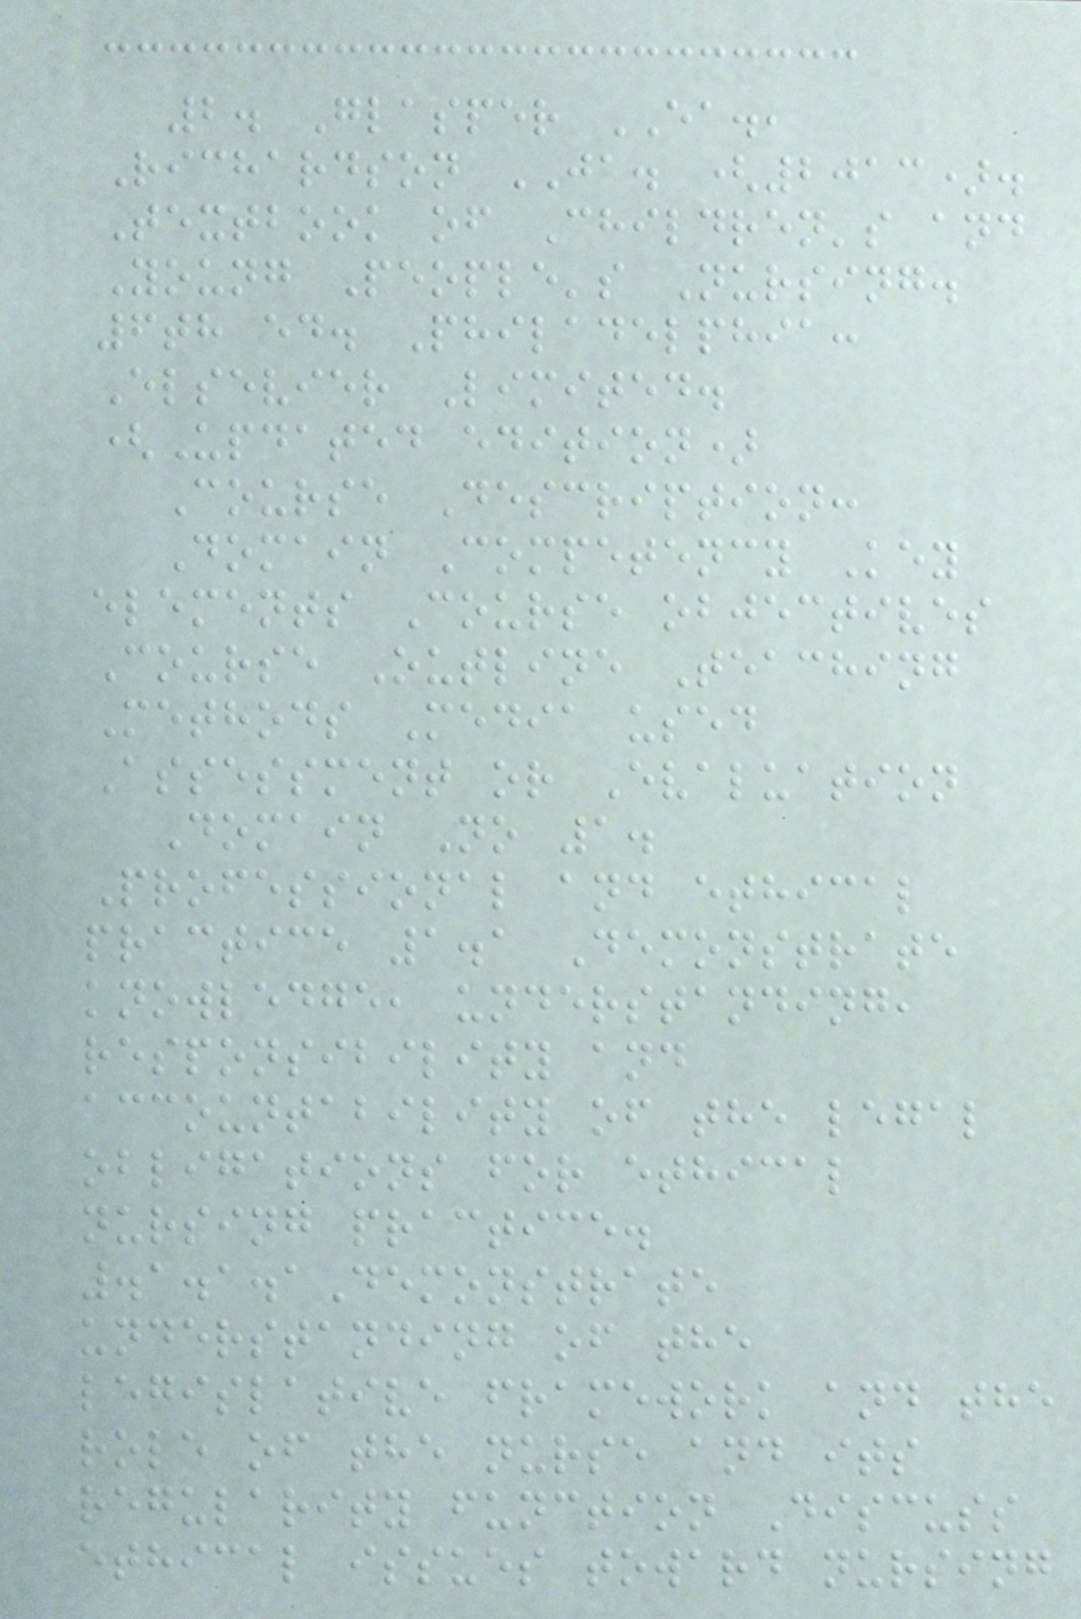2. Glasper EA.,
Richardson JA. (2013).
Textbook of Children's and
Young People's Nursing.
6th ed. Philadelphia:
Elsevier Limited.
(Updated edition)
Course Description:
Domain Competency Key
elements Course objectives
Course Outline Teaching
Methods Media used
Assessment or Evaluation
Domain No 1.
Professional and ethical
practice 1.1 Demonstrate
knowledge, understanding,
responsibility and
accountability of the legal
obligations for ethical
nursing practice.
.1.1.1Demonstrate
understanding of the
legislative framework and the
role of the nurse and its
regularity function Discuss
ethical issues toward nursing
